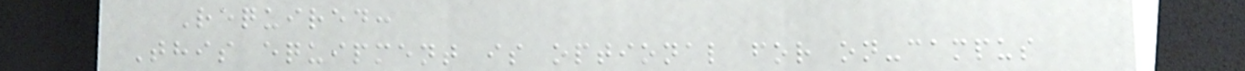Required:
This equipment is optional for on-campus
